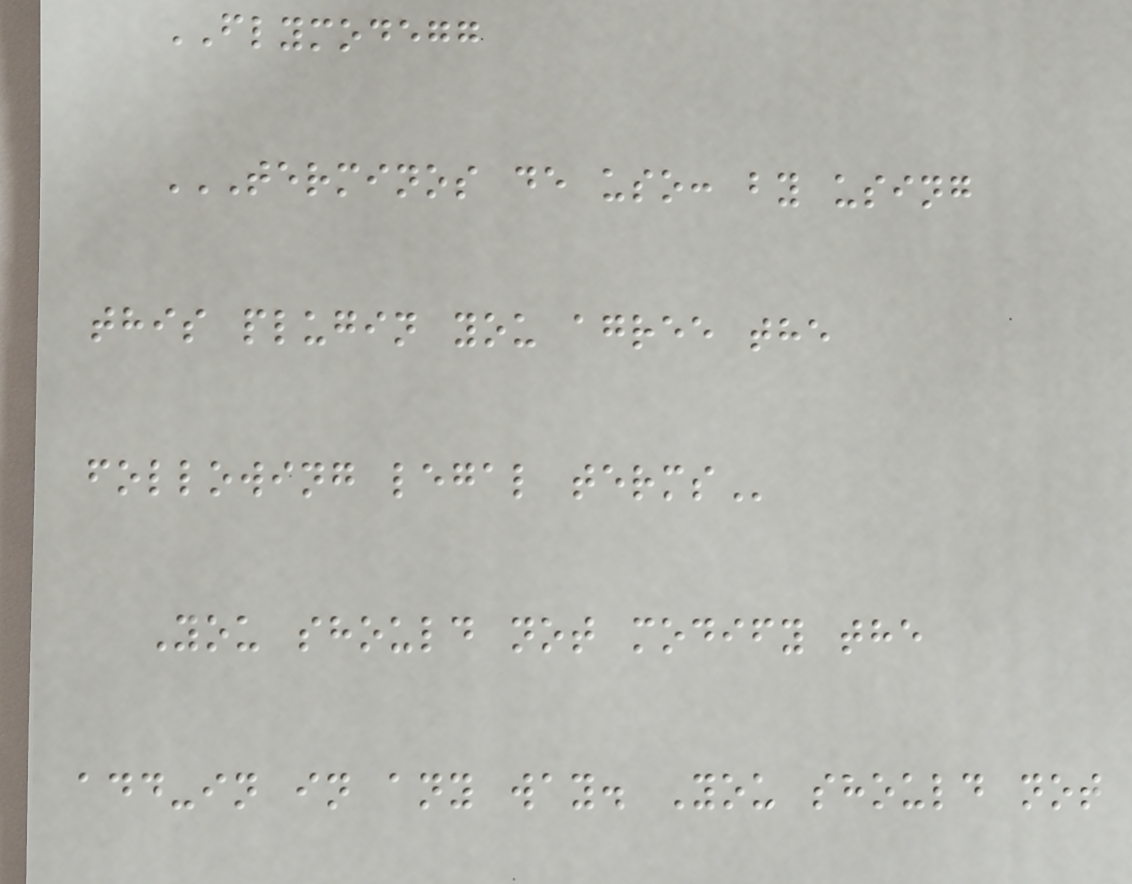FLYMODEGG
TERMINOS DE USO: BY USING
THIS PLUGIN YOU AGREE THE
FOLLOWING LEGAL TERMS
You should not modify the
add-in in any way. You should not
